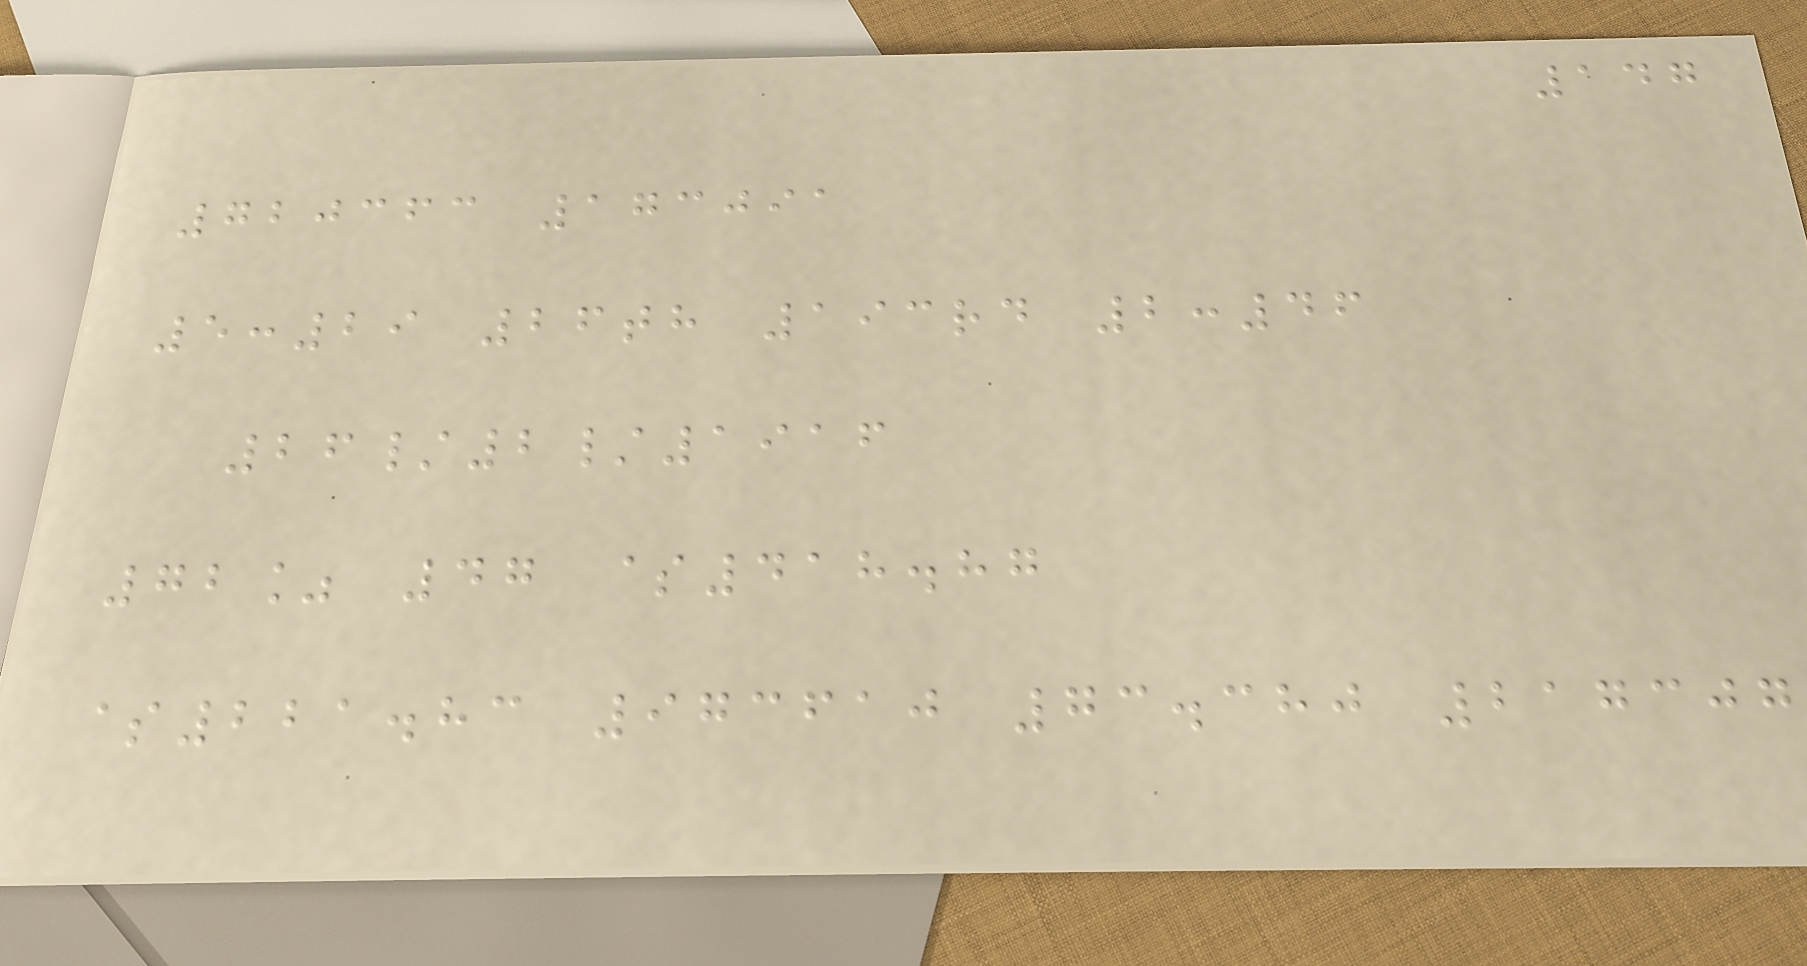147
720363 173091
5:29 26th 193rd 2:46
26/2/1916
72% 47 $418.87
$221.83 973610 73.380 217307
